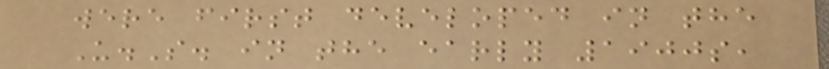were first developed in the
U.S. in the early 1900s,
